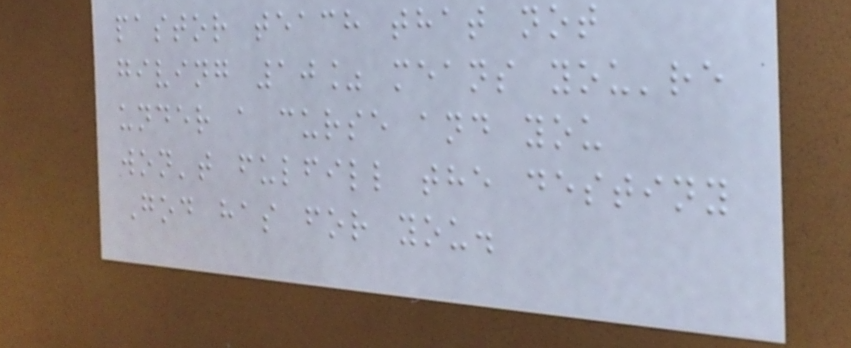pastor teach that not
giving 10% means you're
under a curse and you
won't fulfill the destiny
God has for you.
